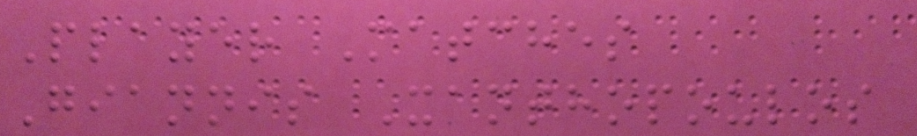Player Matches
Giannis Xanthopoulos
